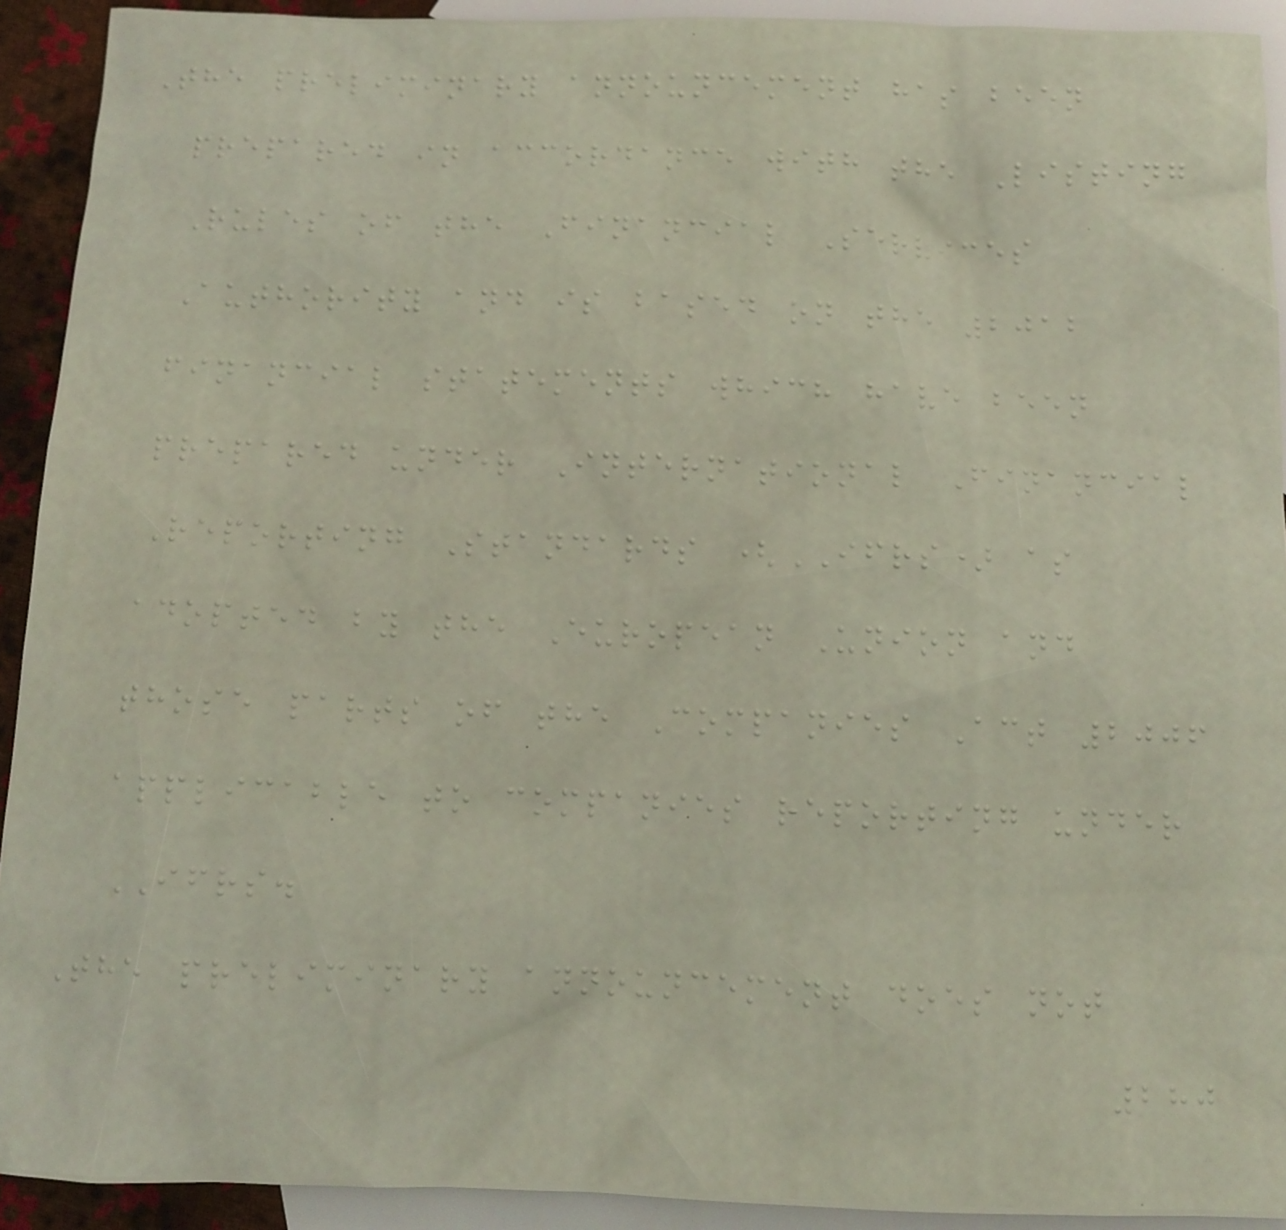The preliminary announcement has been
prepared in accordance with the Listing
Rules of the Financial Services
Authority and is based on the 2012
financial statements which have been
prepared under International Financial
Reporting Standards (IFRS) as
adopted by the European Union and
those parts of the Companies Act 2006
applicable to companies reporting under
IFRS.
The preliminary announcement does not
280
